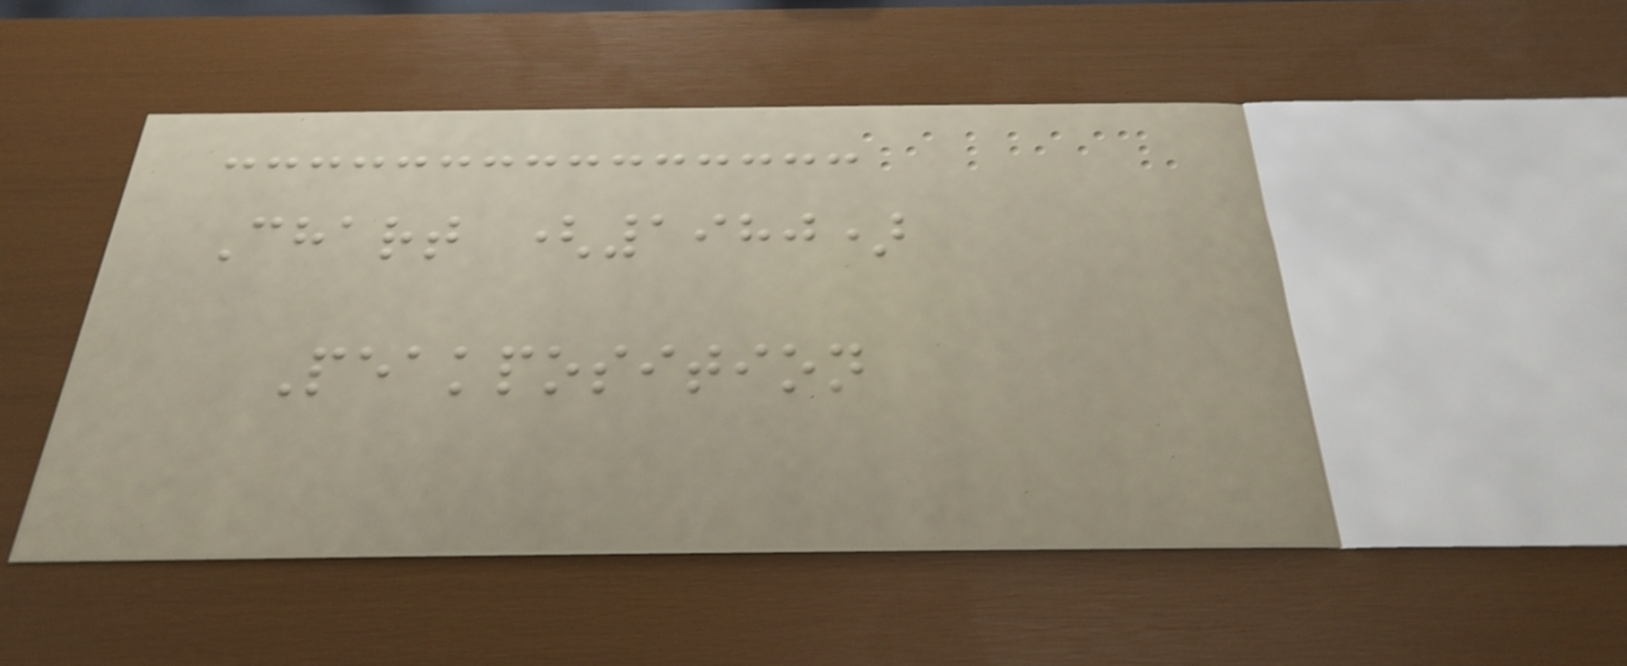Chart (1980)
Peakposition
